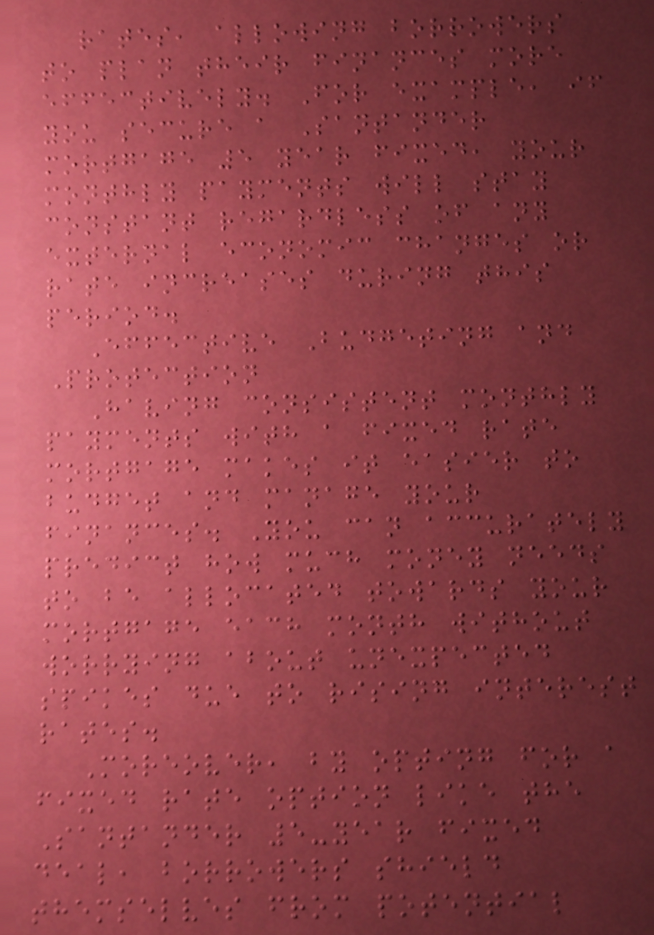rates, allowing borrowers
to plan their finances more
effectively. For example, if
you secure a Santander
mortgage 5 year fixed, your
monthly payments will stay
constant regardless of any
external economic changes or
rate increases during this
period.
Effective Budgeting and
Protection
Having consistent monthly
payments with a fixed rate
mortgage makes it easier to
budget and manage your
finances. You can accurately
predict how much money needs
to be allocated towards your
mortgage each month without
worrying about unexpected
spikes due to rising interest
rates.
Moreover, by opting for a
fixed rate option like the
Santander 5-year fixed
deal, borrowers shield
themselves from potential
